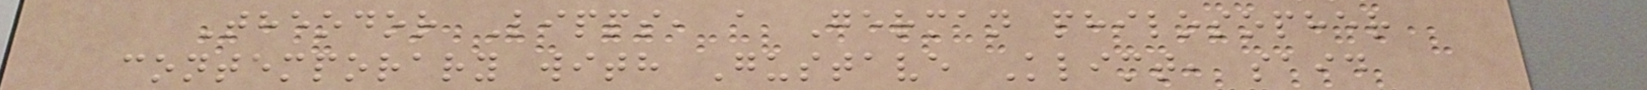Theodor Lipps, a German philosopher
contemporary with Gustave Klimt, said
